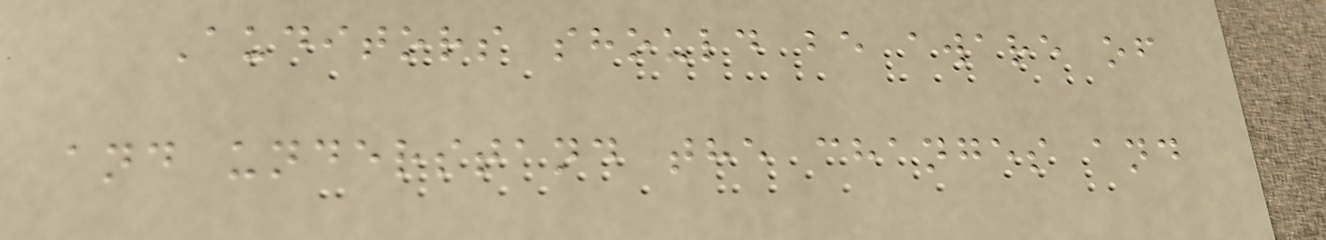Auditors should be aware of
and understand the changes and
